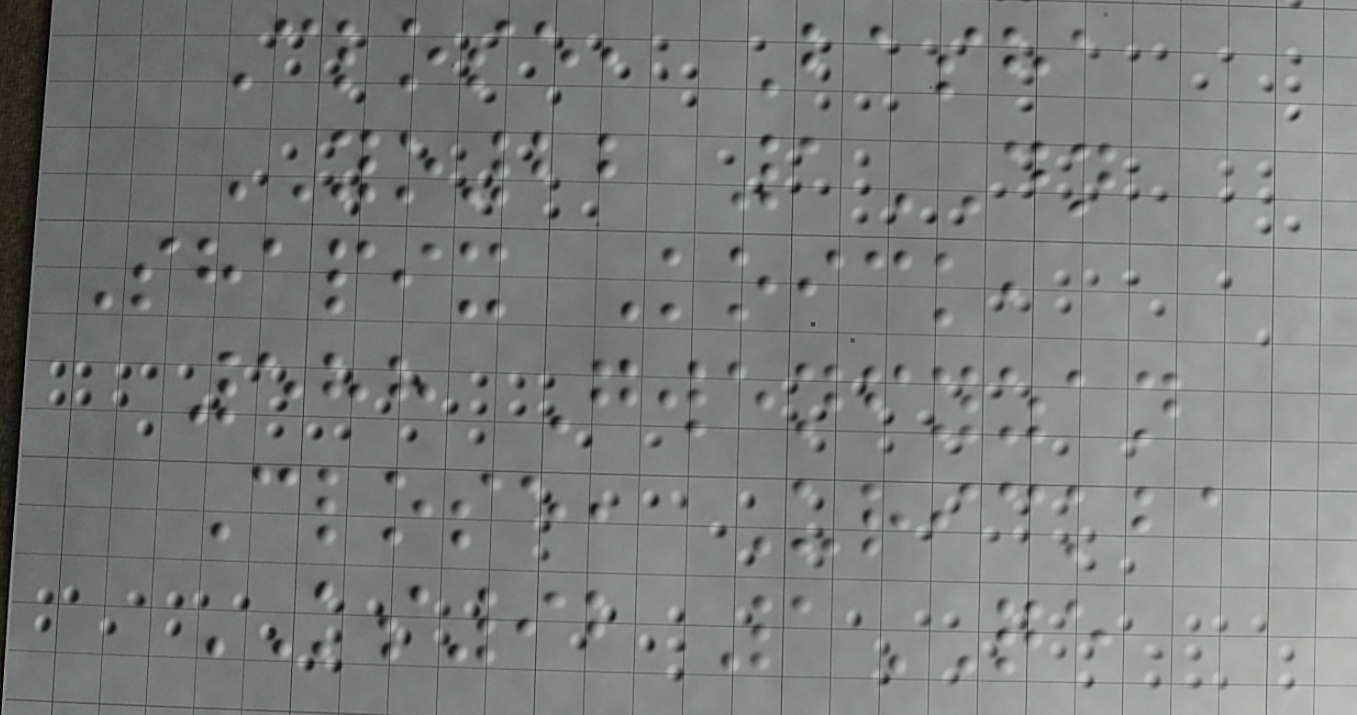Close, Basha
YO22 1DN
Shapix Koick,
588 Gwenfyzan
Close, Urickba
KS92 1QE
